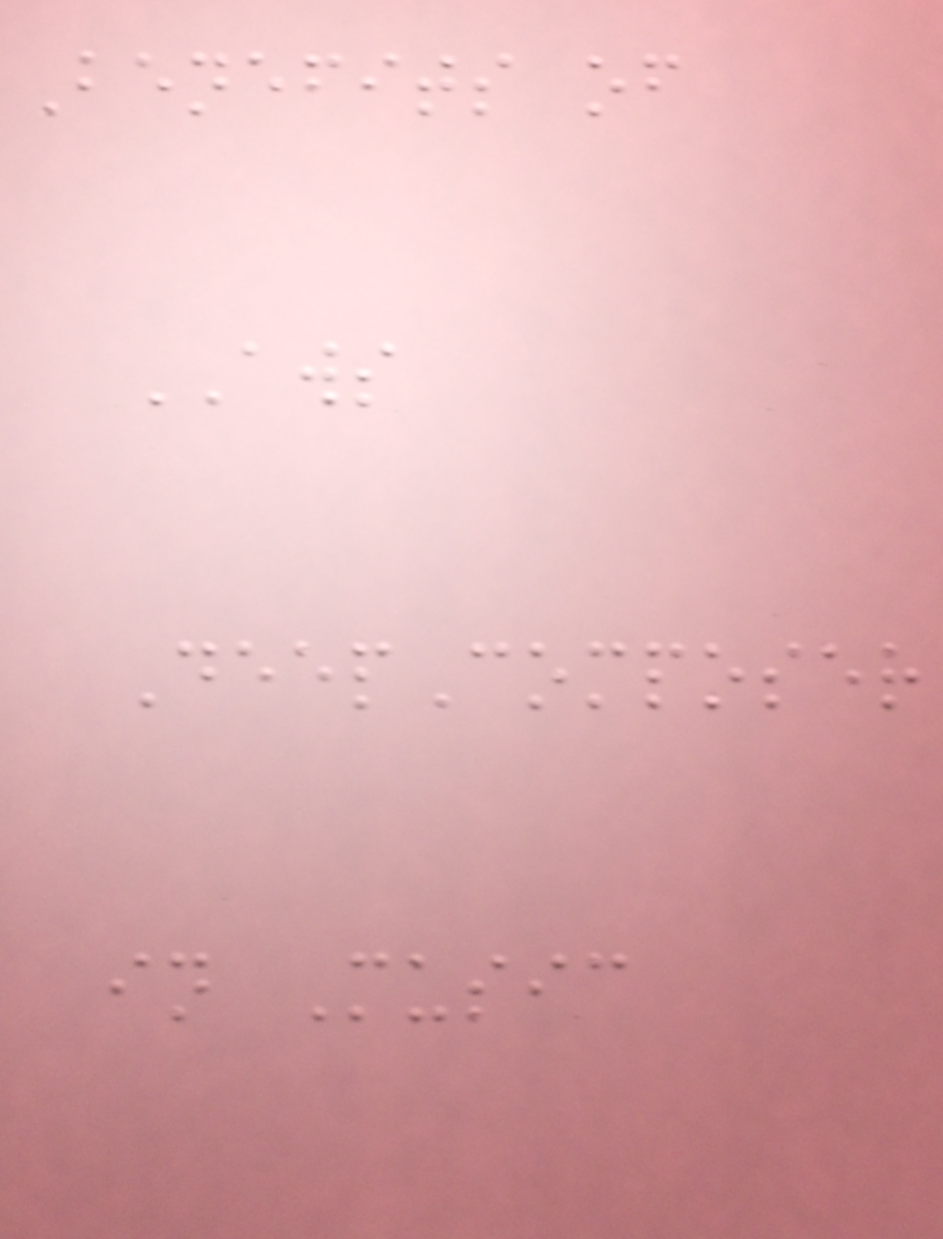Benefits of
AWS
DeepComposer
in Music
